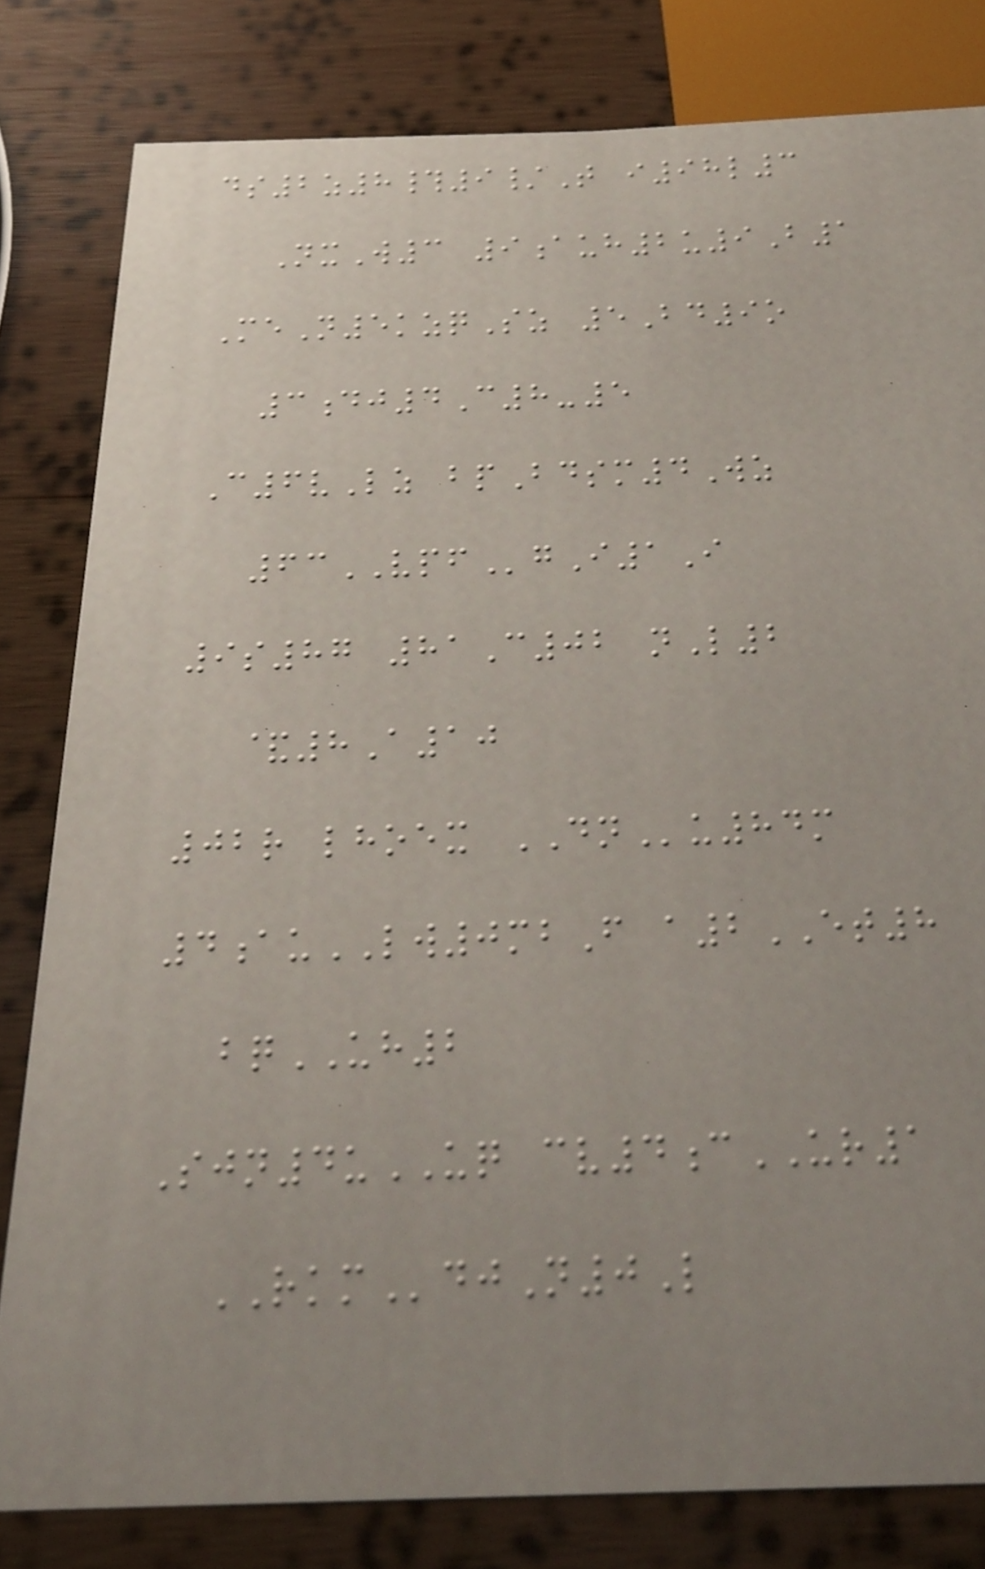ds2z8#9/T i98l3
NxW3 9auh2u9B1
MeN5kzqSz 5Bd9o
3dj4C8-5
C6vLz bpBdsm4Wz
63VPFgI1I
9s87 81C02 nL2
&8A10
02r lhoex DNu84m
4auLW0mbF a2ET8
bqUH2
Sjn4uUQ cv4cUR1
RKMdjN0L
